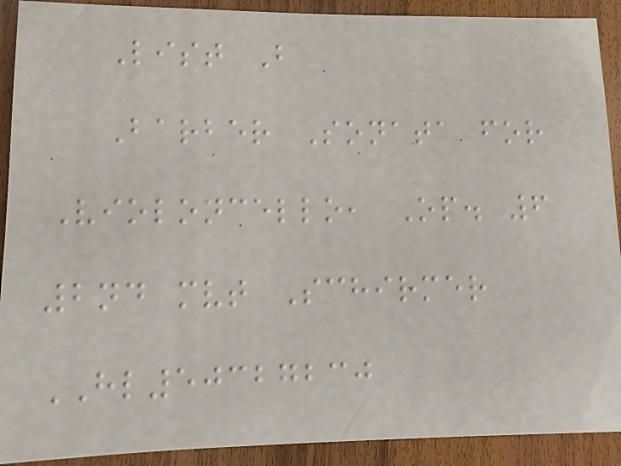List B
Barber Sonata for
Violoncello, Op. 6
2nd mvt Schirmer
HL50327230
